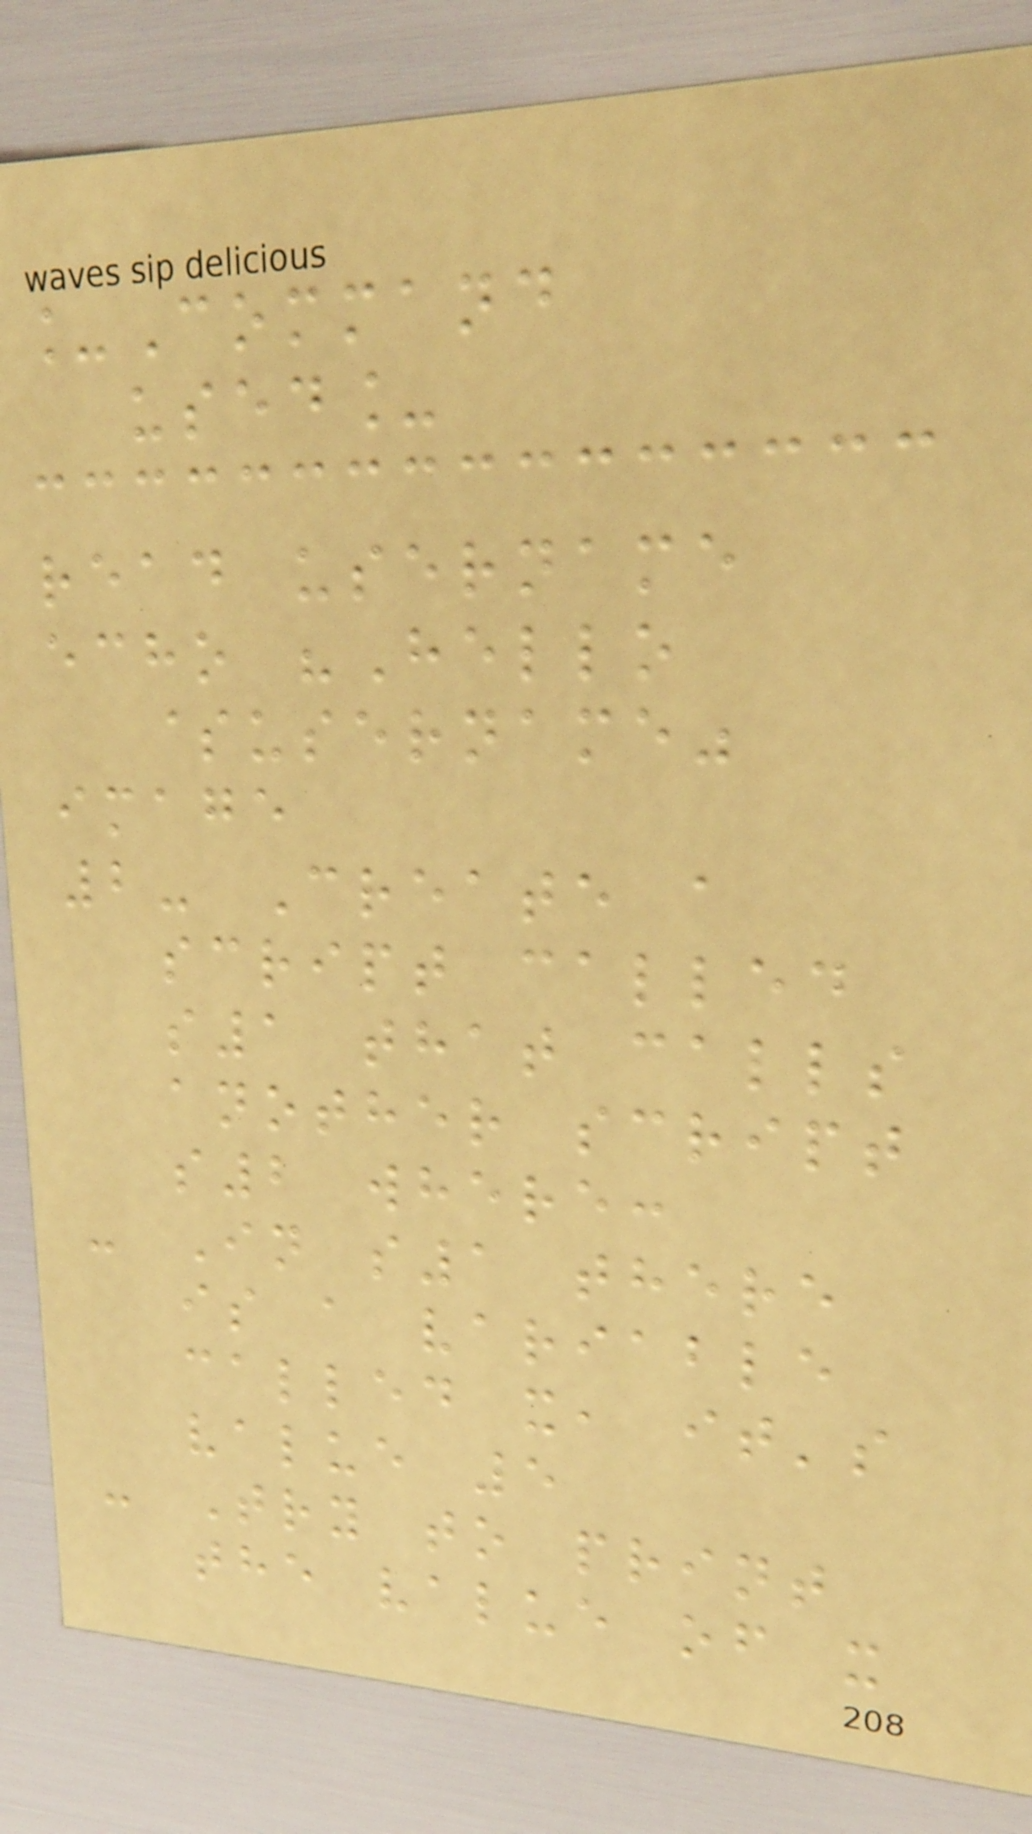_Command
used_
read username
echo "Hello
$username"
image
2- Create a
script called
s1 that calls
another script
s2 where:
- In s1 there
is a variable
called x, it's
value 5
- Try to print
the value of x
